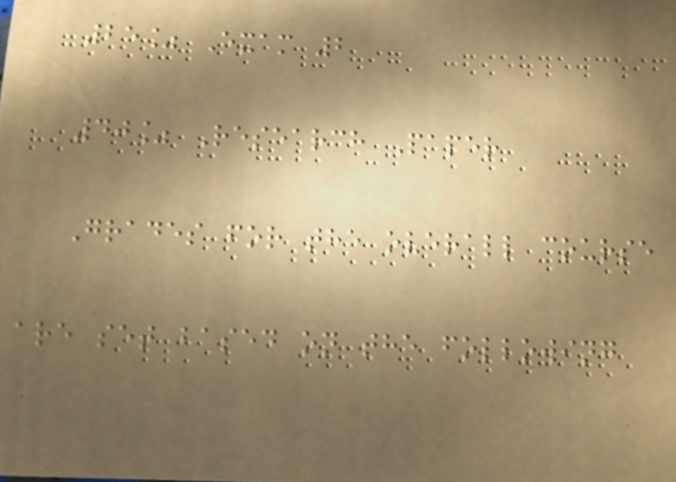25% Exam 2
40% Research Paper
Grades for the overall course
are set based on the following
